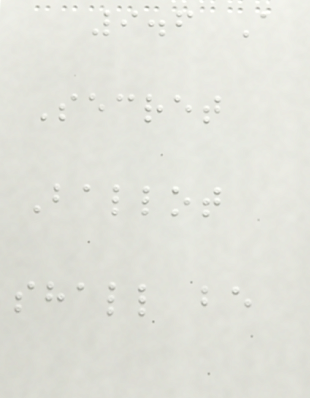9.6 A
Secret
Ballot
shall be
